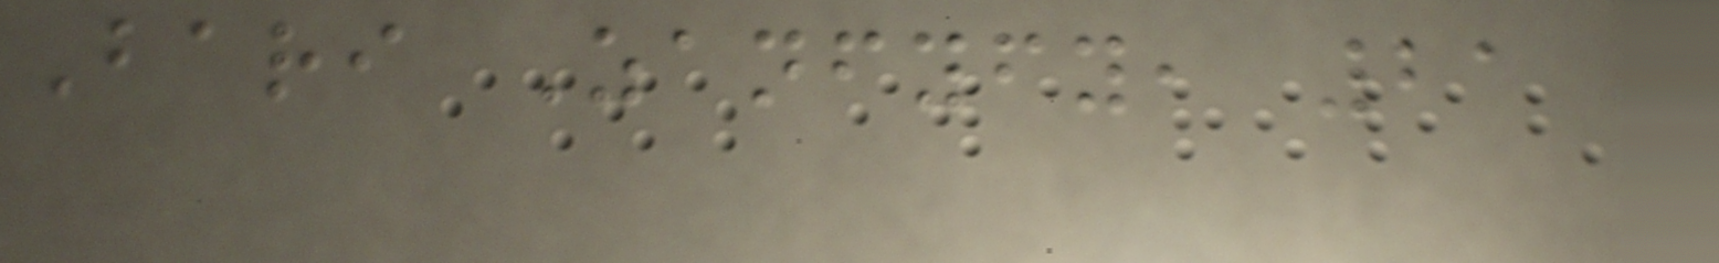Bari Zanfyfy, 21
